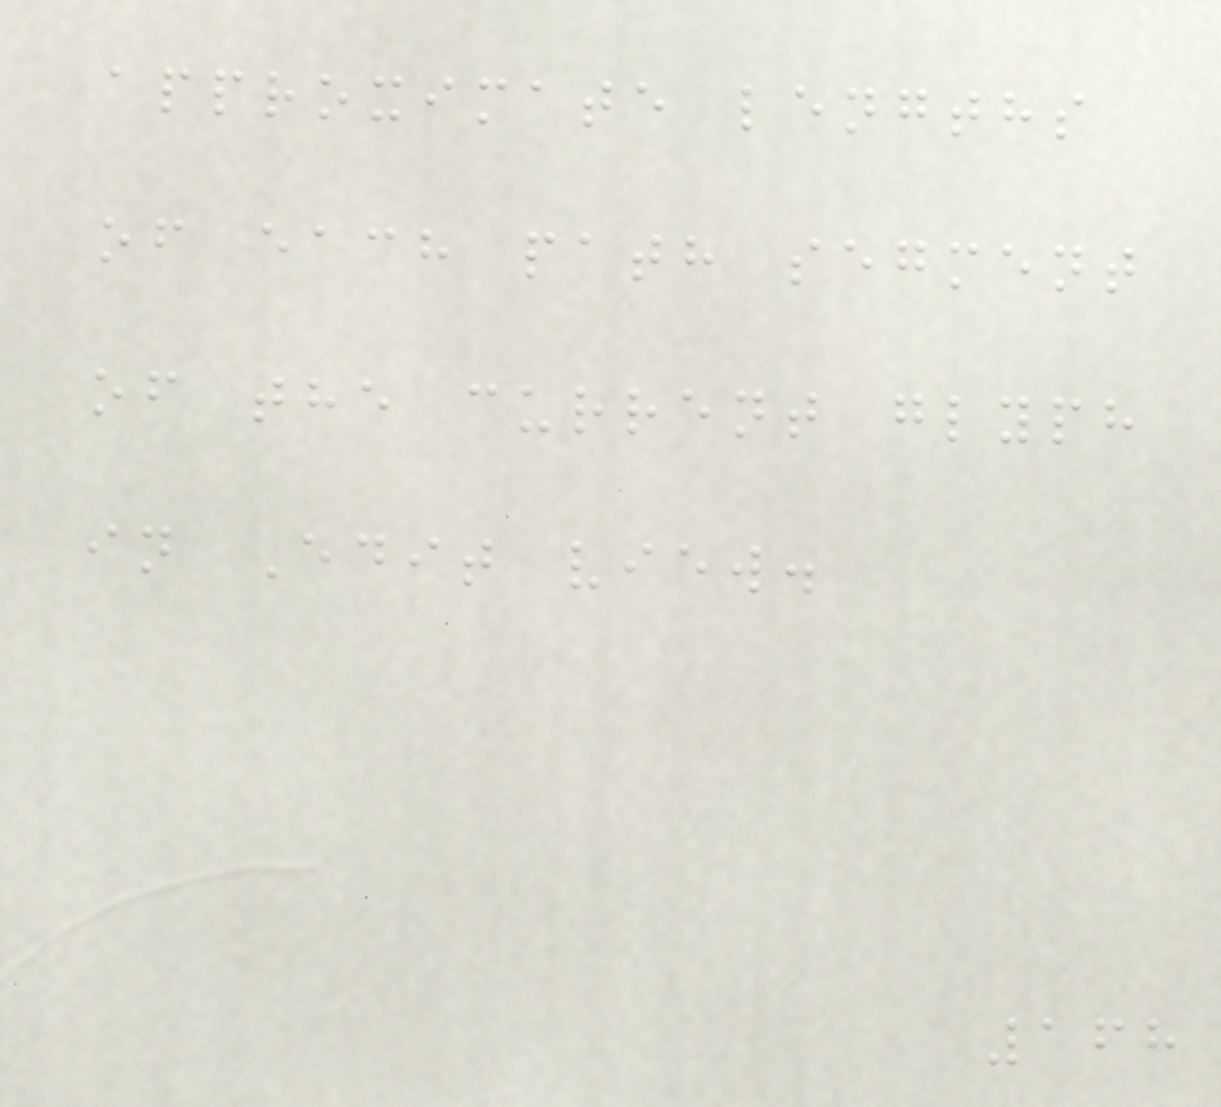approximate lengths
of each path segment
of the current glyph
in Edit view.
168
